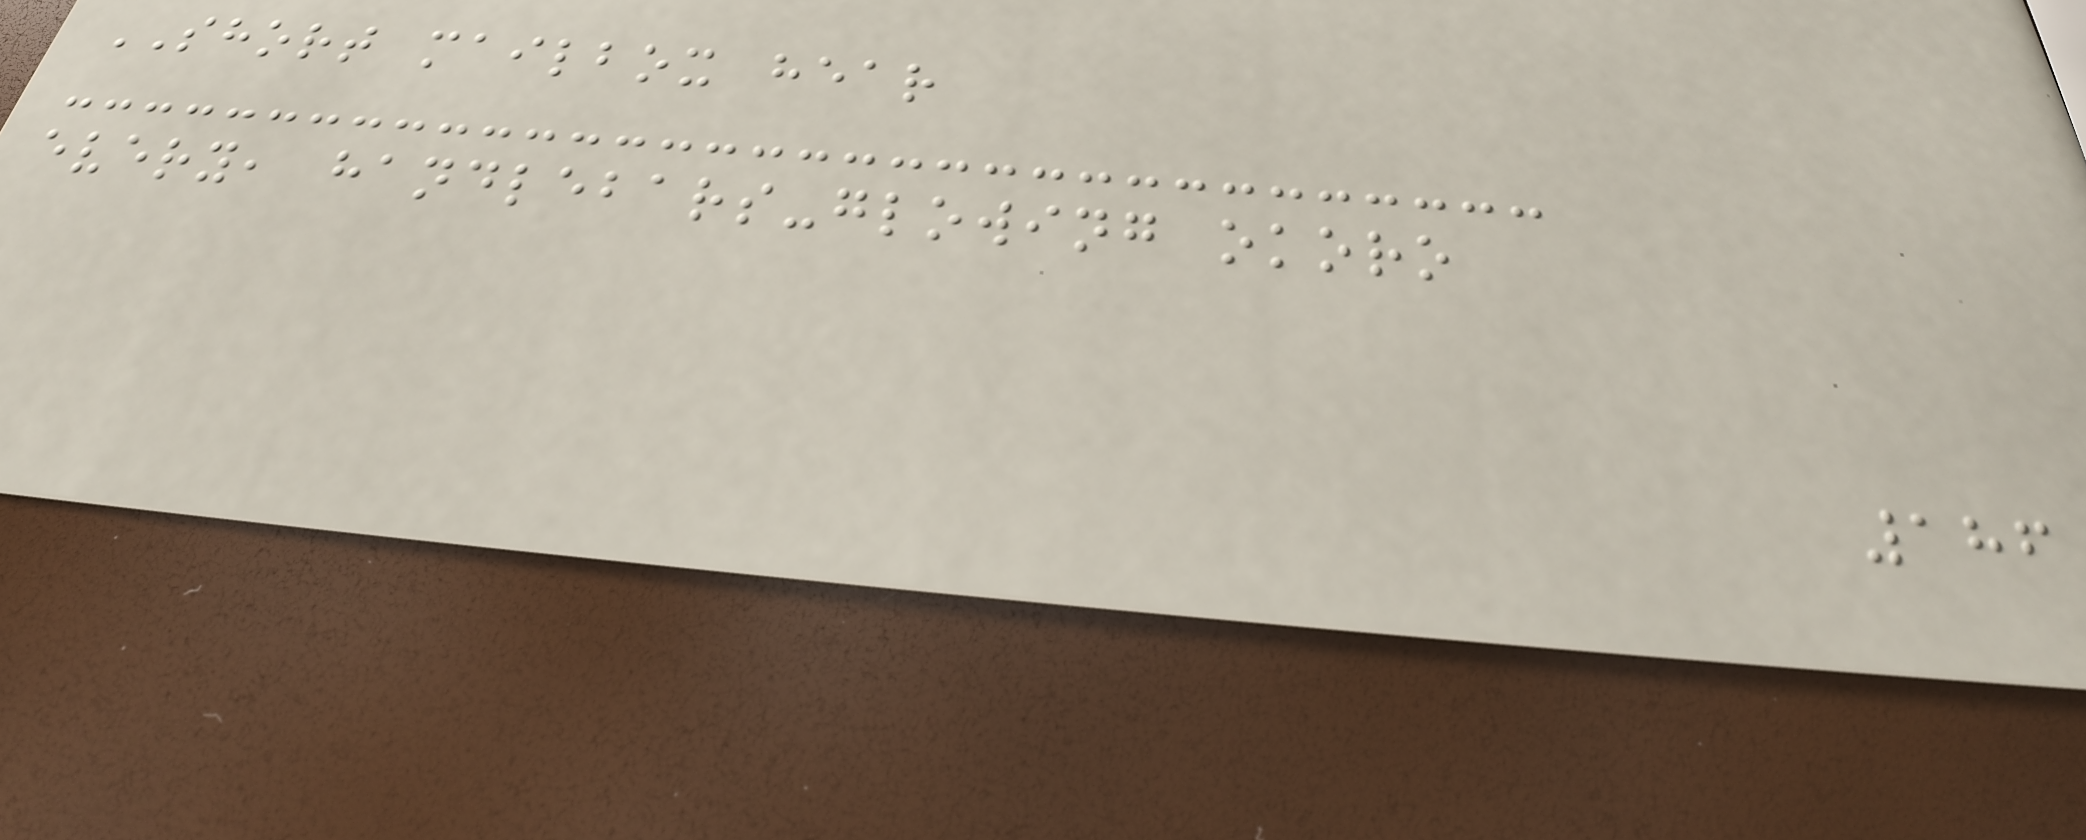SHORT mailbox hear
every, handlebars-glowing okoro
186
